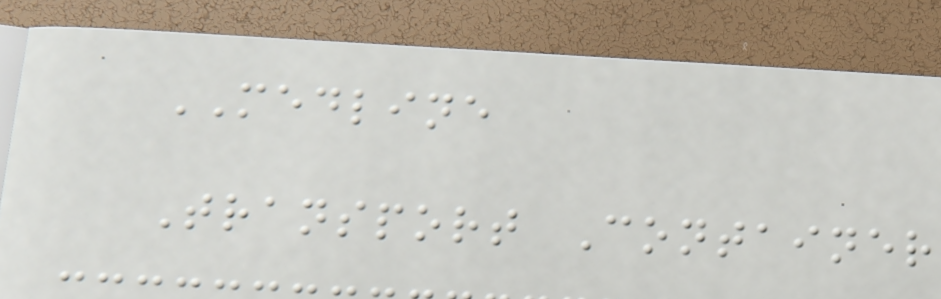MEDLINE
Transport Container
